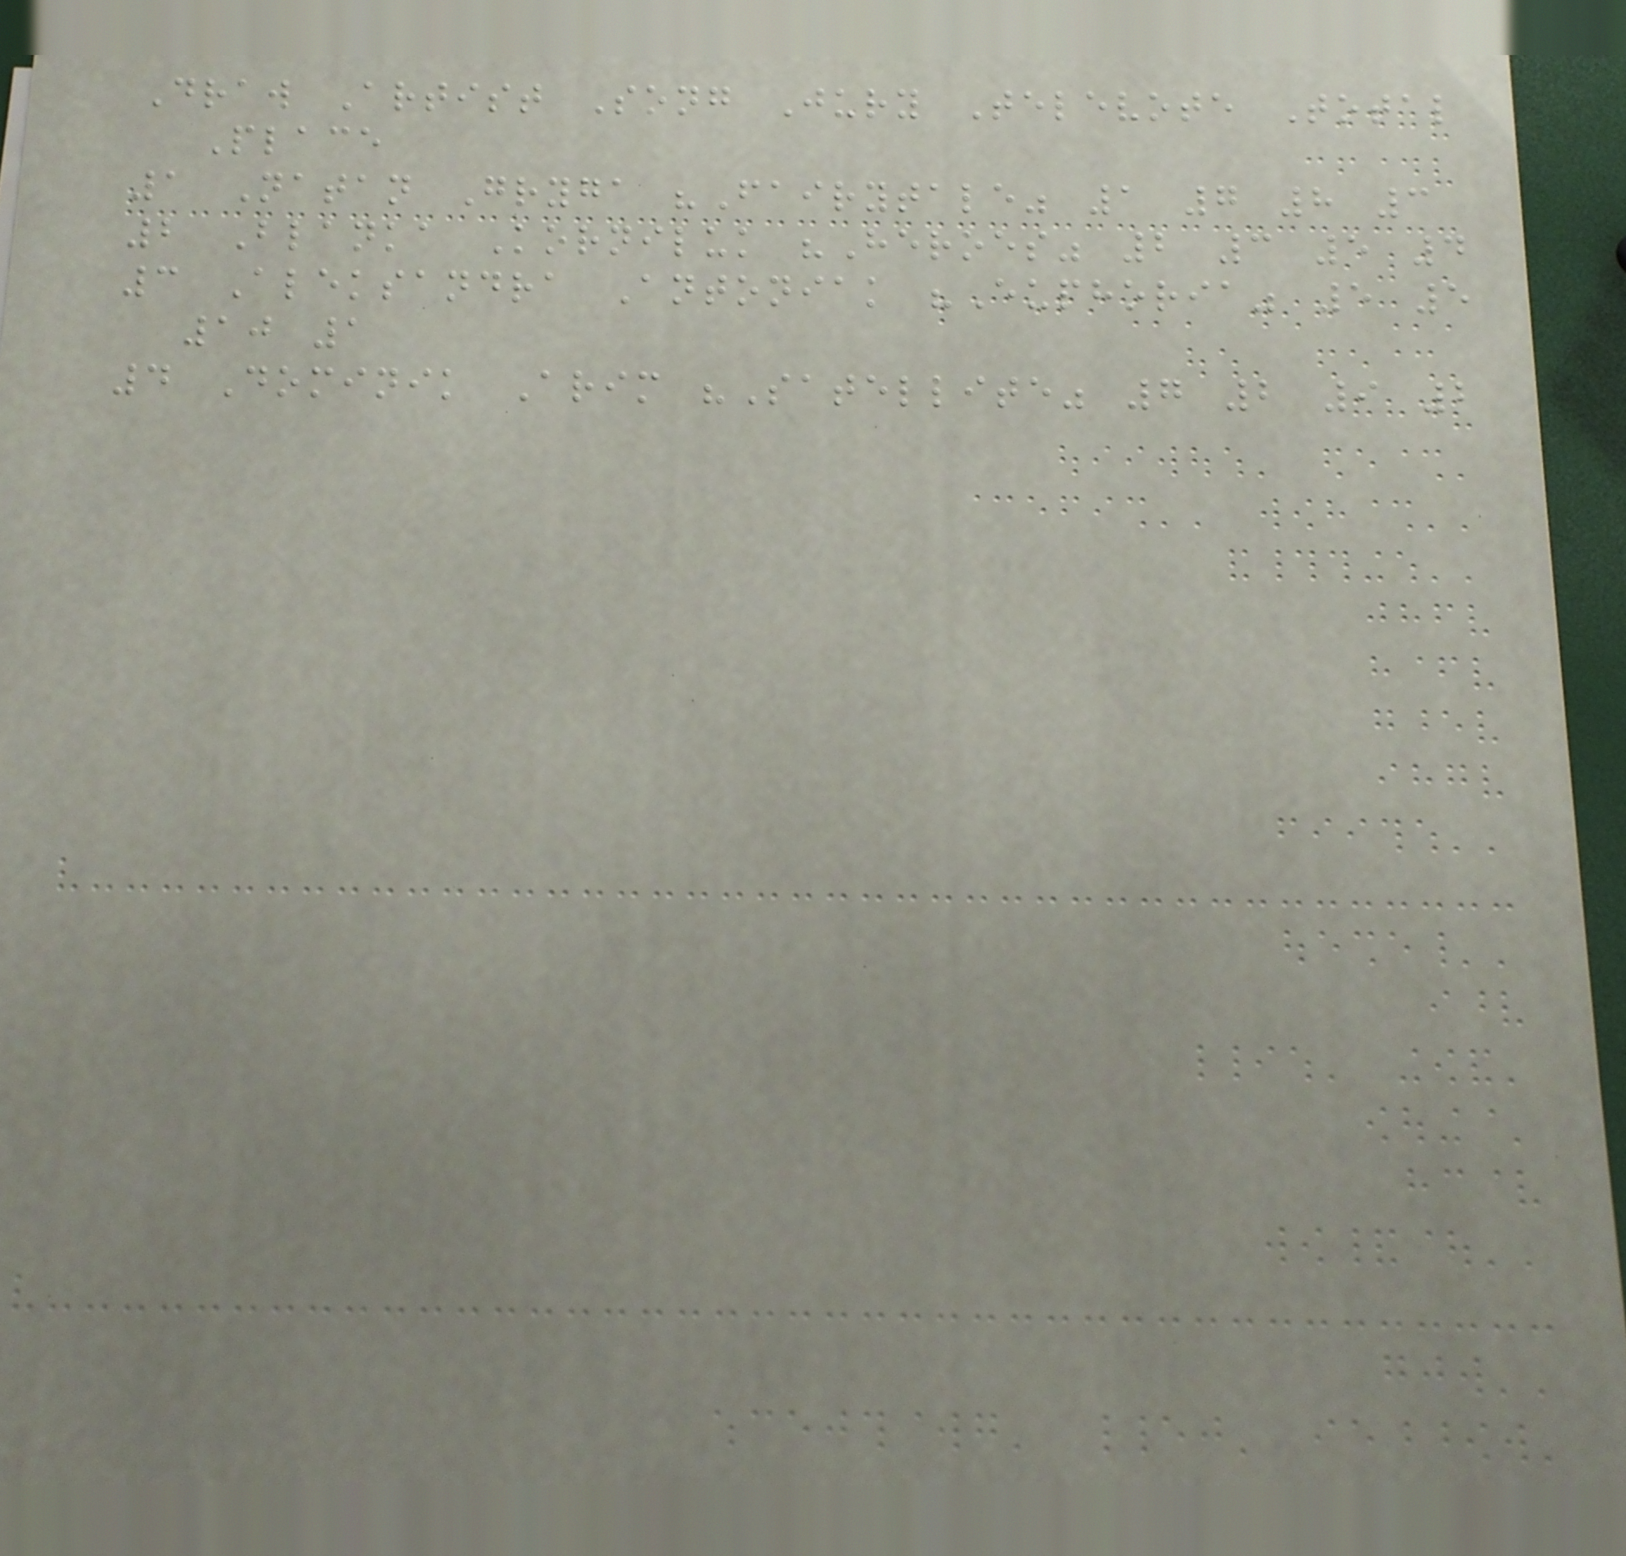Draw Artist Song Jury Televote Total
Place
1 Natan Gryga "Fairytale" 1 7 8 3
2 Blanka Korniluk "Heroes" 2 3 5 4
3 Aleksandra Antoniak "Euphoria" 5 5
10 1
4 Dominik Arim "Satellite" 7 2 9 2
